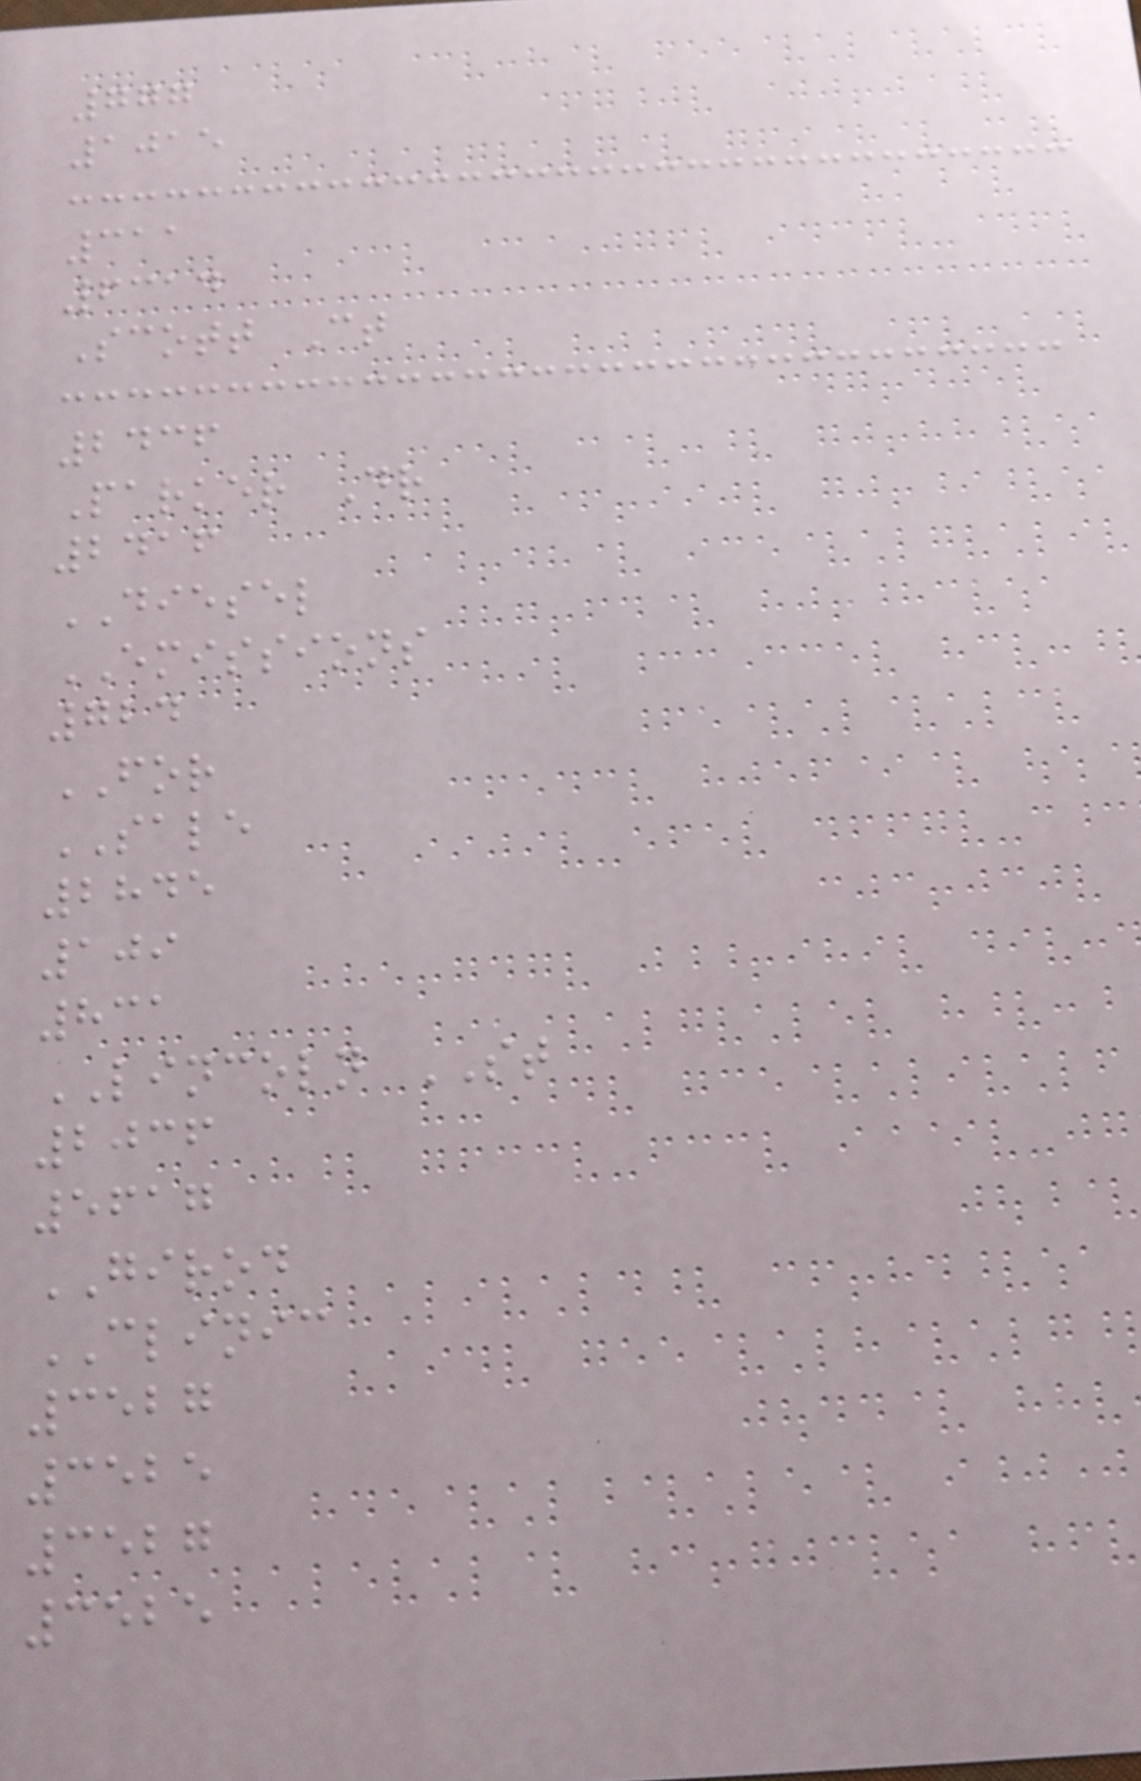777
1015
311
6314
Scott Ct
2436
Parker Dr
2416
DIESEL
EMISSIONS
724
FOR
SALE
2845
109
831
LINCOLN ST
2036
5617
GIROD
CLINIC
3527
3525
3527
3525
